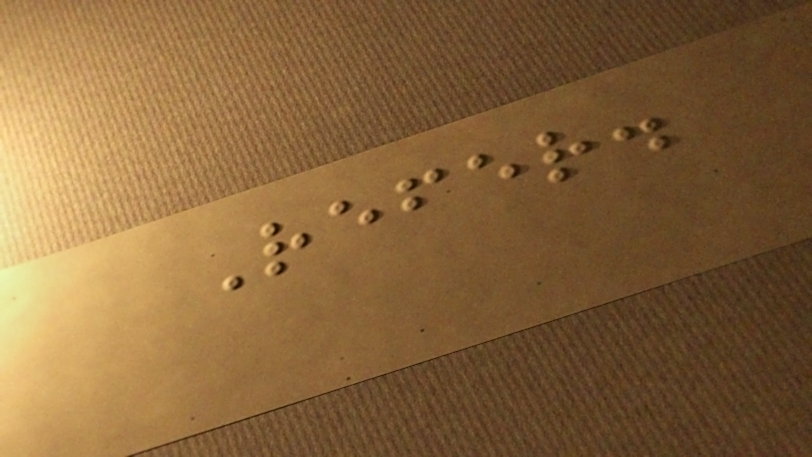Refer.
